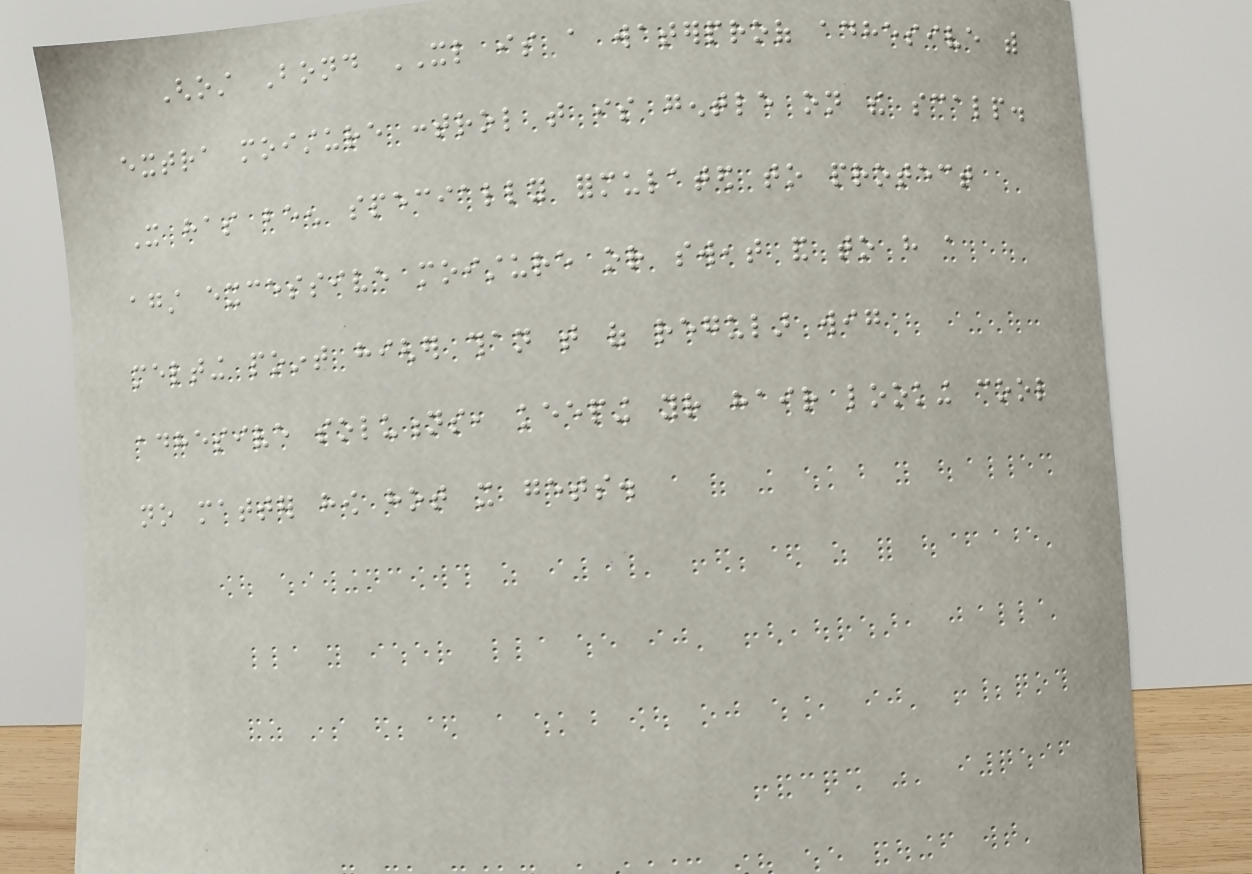Ghost Bond XL is a waterproof adhesive with
extra moisture control that is gentle on the scalp.
It has been specially formulated to protect
against excessive moisture or sweat and to have a
melting point higher than that of regular wig
adhesive solutions, keeping your hair looking cool
no matter how hot it gets.
